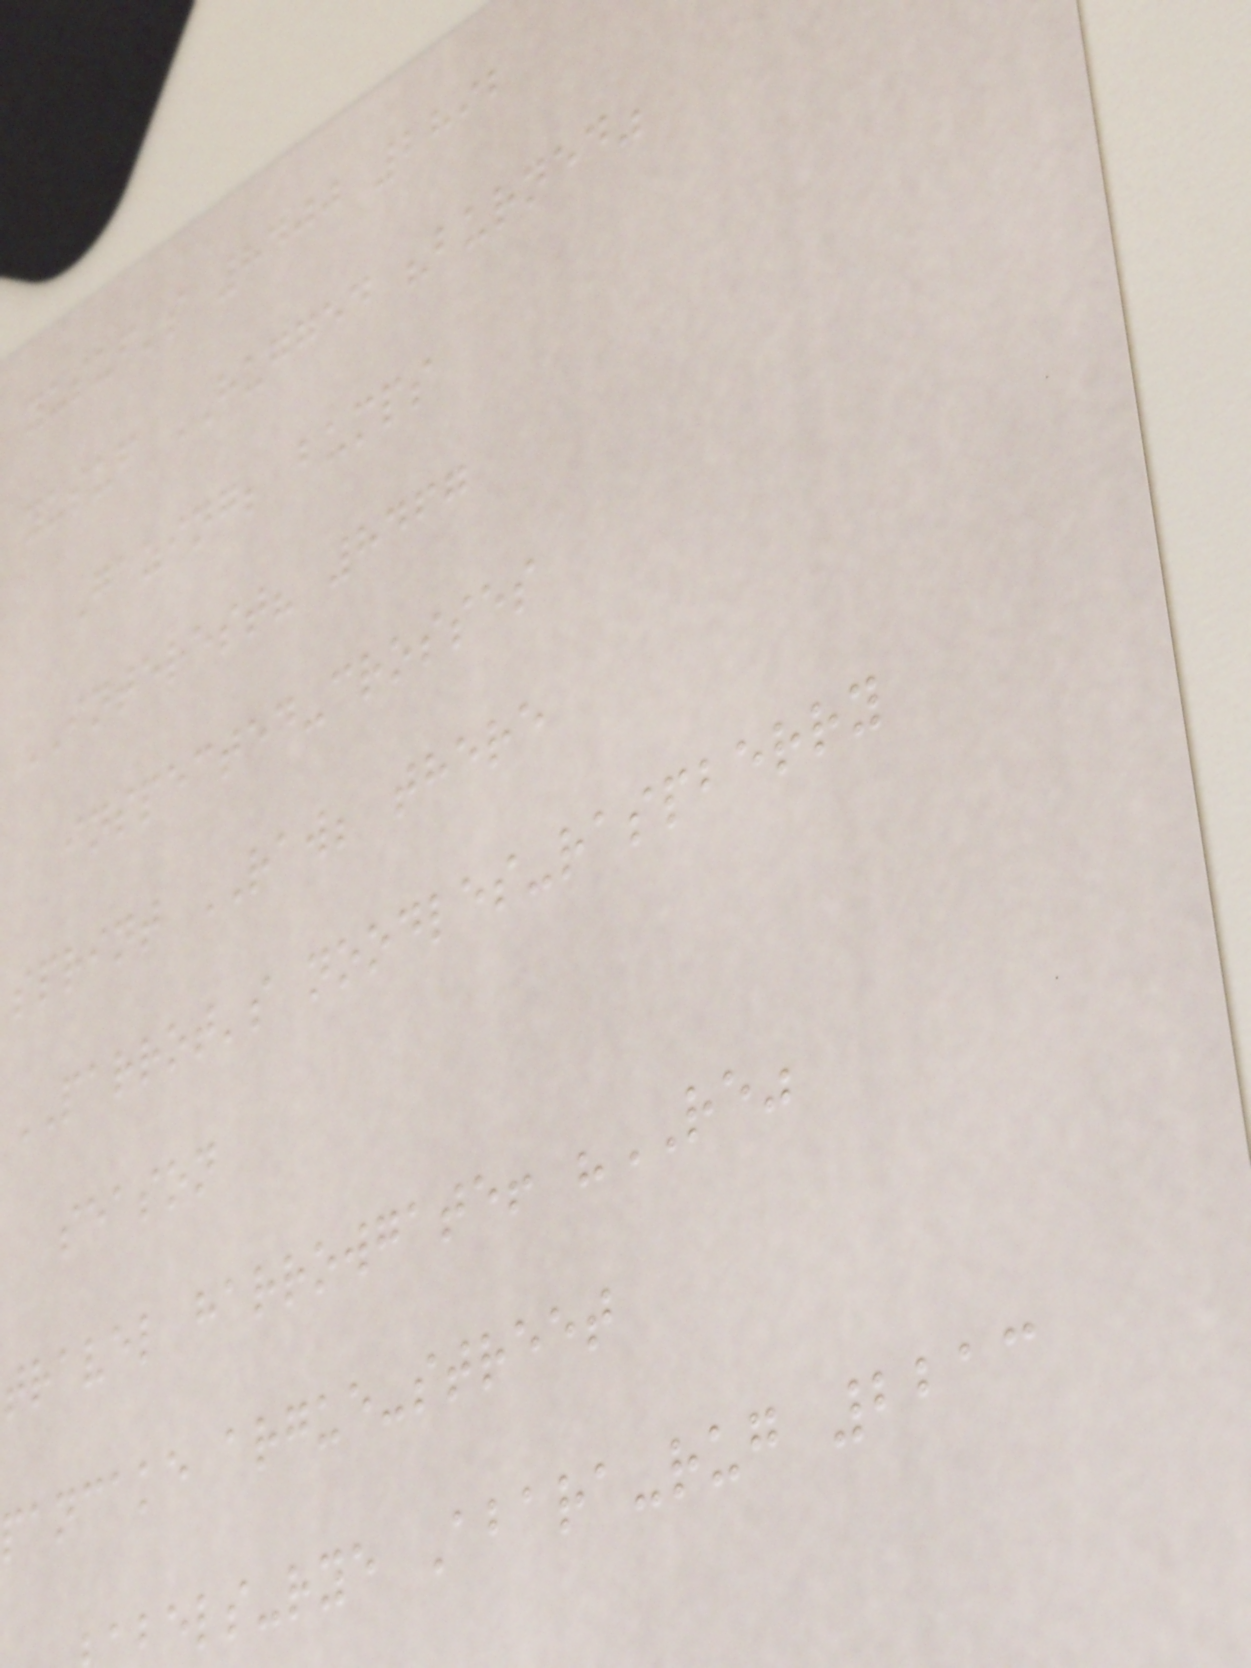yusuf's 8400 2892
yusuf HUGGED "burned"
Gazing; bumps
INTEREST? 8467
inspected-crosses
sprint RAW; there
PARROT's noodles-raspberry
season
travel harrowgate! "RE"
pancake argue-street
bels-rye Abara-rug 2213
